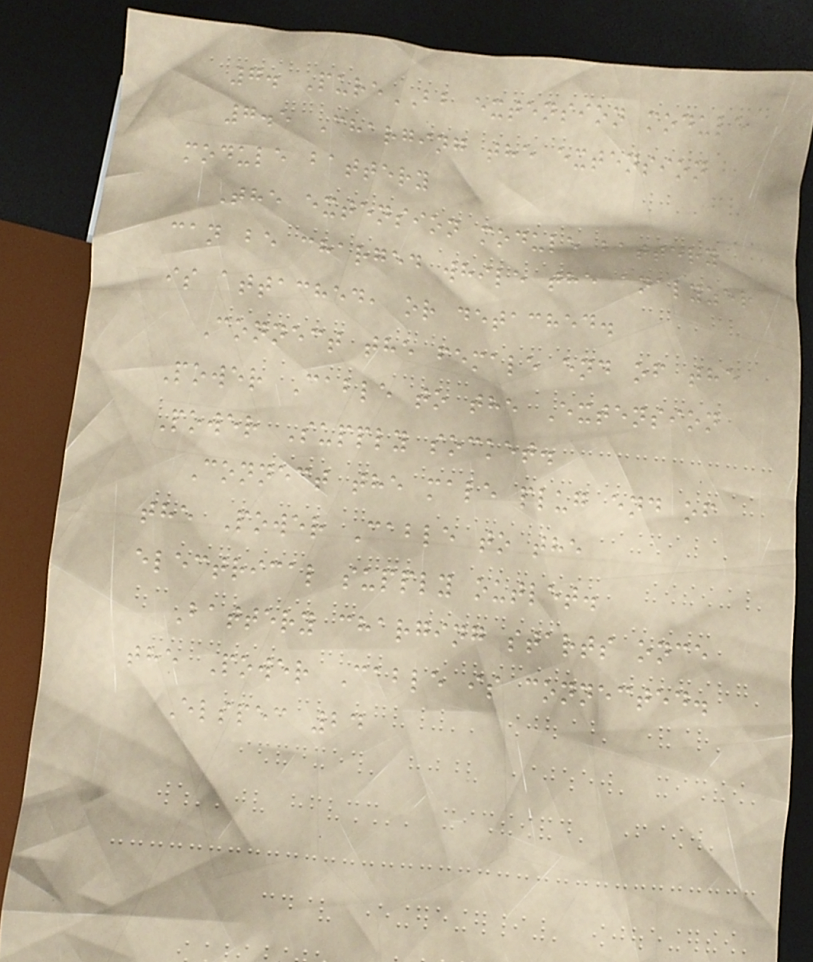7. PureBB extension module
7.5 Charging the extension
module battery
The extension module battery
can be charged while the analyzer
is attached, or detached.
Connect the female end of the
Power Cable to the Extension
Power Supply socket.
Connect the male plug end of
the Power Cable to the
electrical supply outlet.
Battery charging starts once
the Power Cable is connected.
Elspec 24
